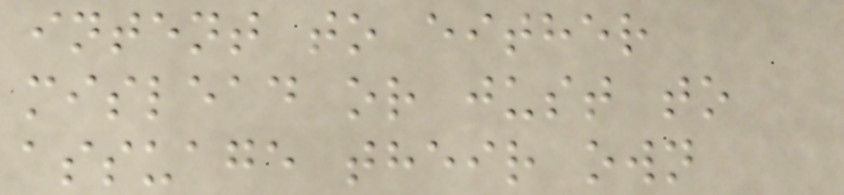intent to either
mislead or just to
assuage their own
